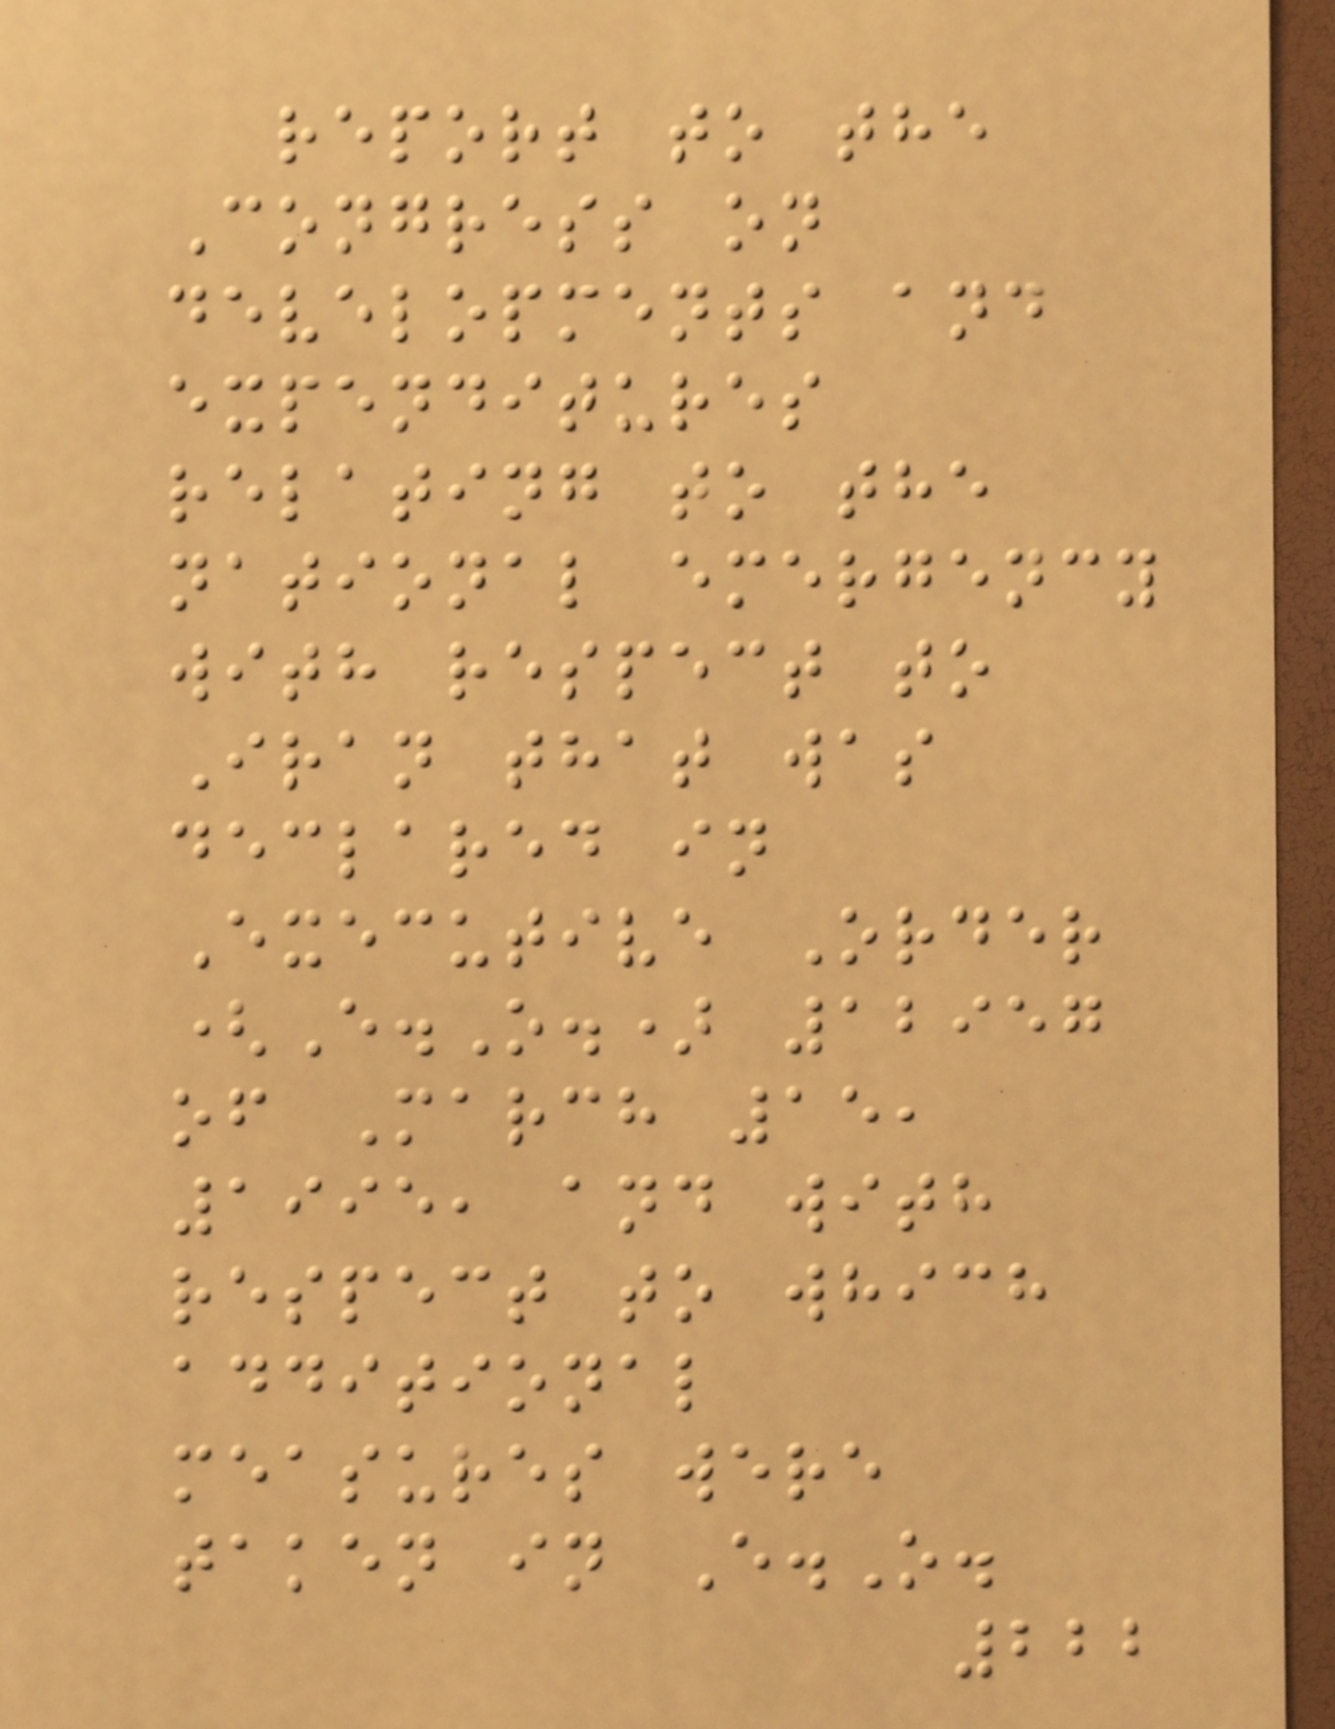report to the
Congress on
developments and
expenditures
relating to the
national emergency
with respect to
Iran that was
declared in
Executive Order
(E.O.) 12957
of March 15,
1995, and with
respect to which
additional
measures were
taken in E.O.
222
